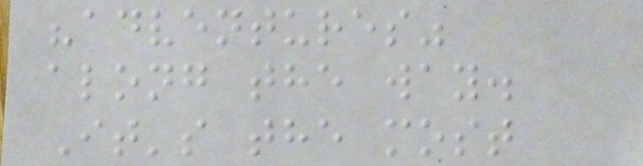"adventures"
along the way.
It's the most
